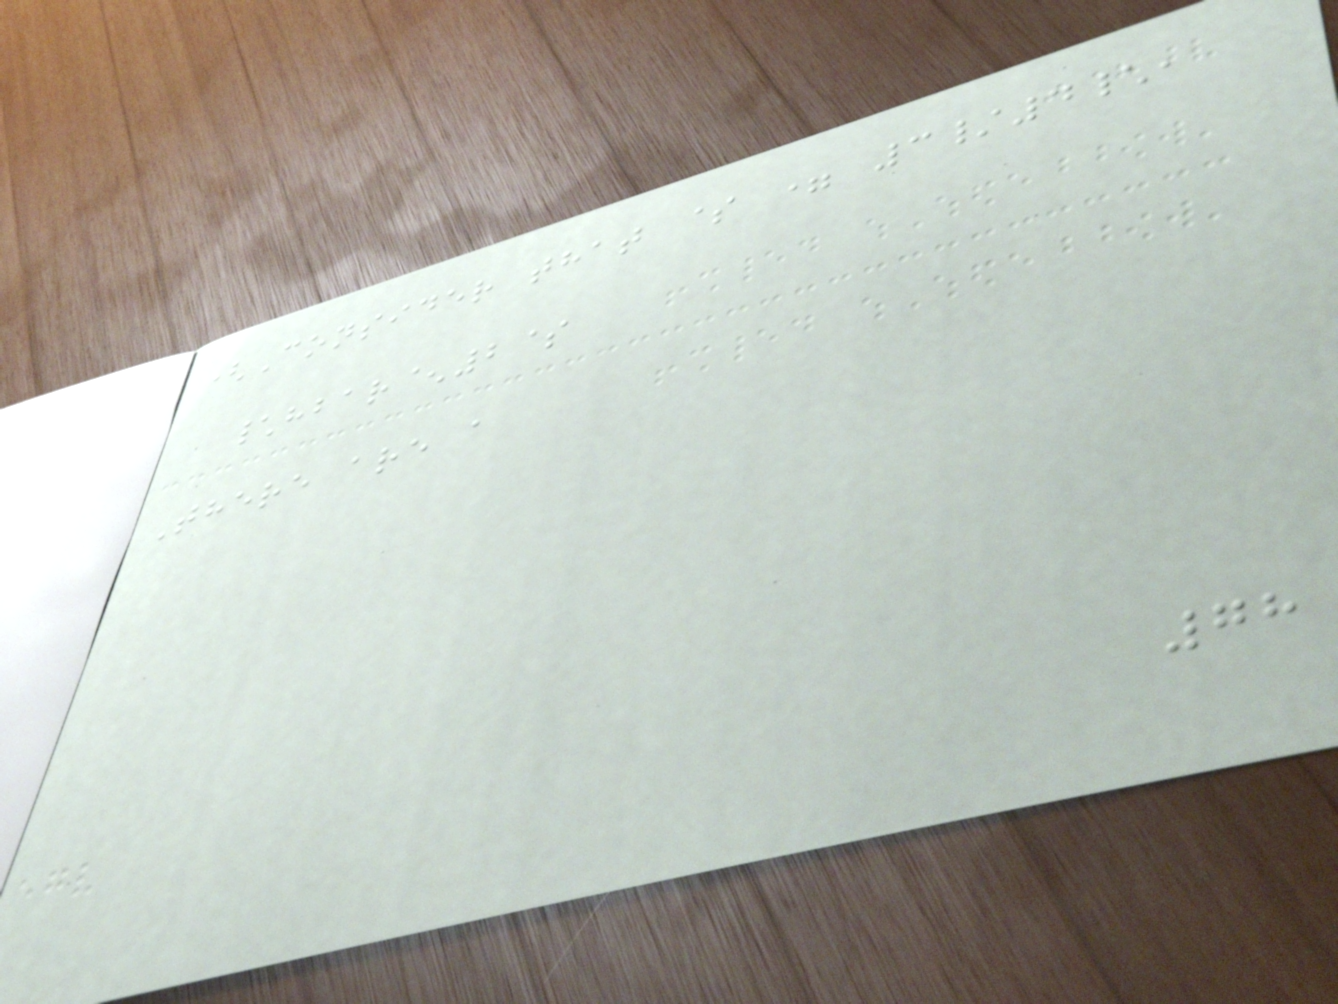(Consider that $ = 3/4\,
\hbar^2$
There are a
78
